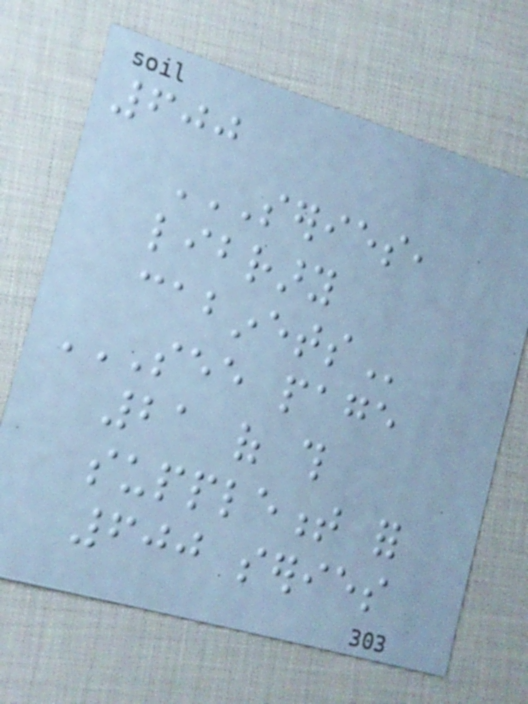600
SERIES,
LIBRARY
CABINETS
SEE PAGE
21 OF THIS
SUPPLEMENT FOR
600 SERIES
